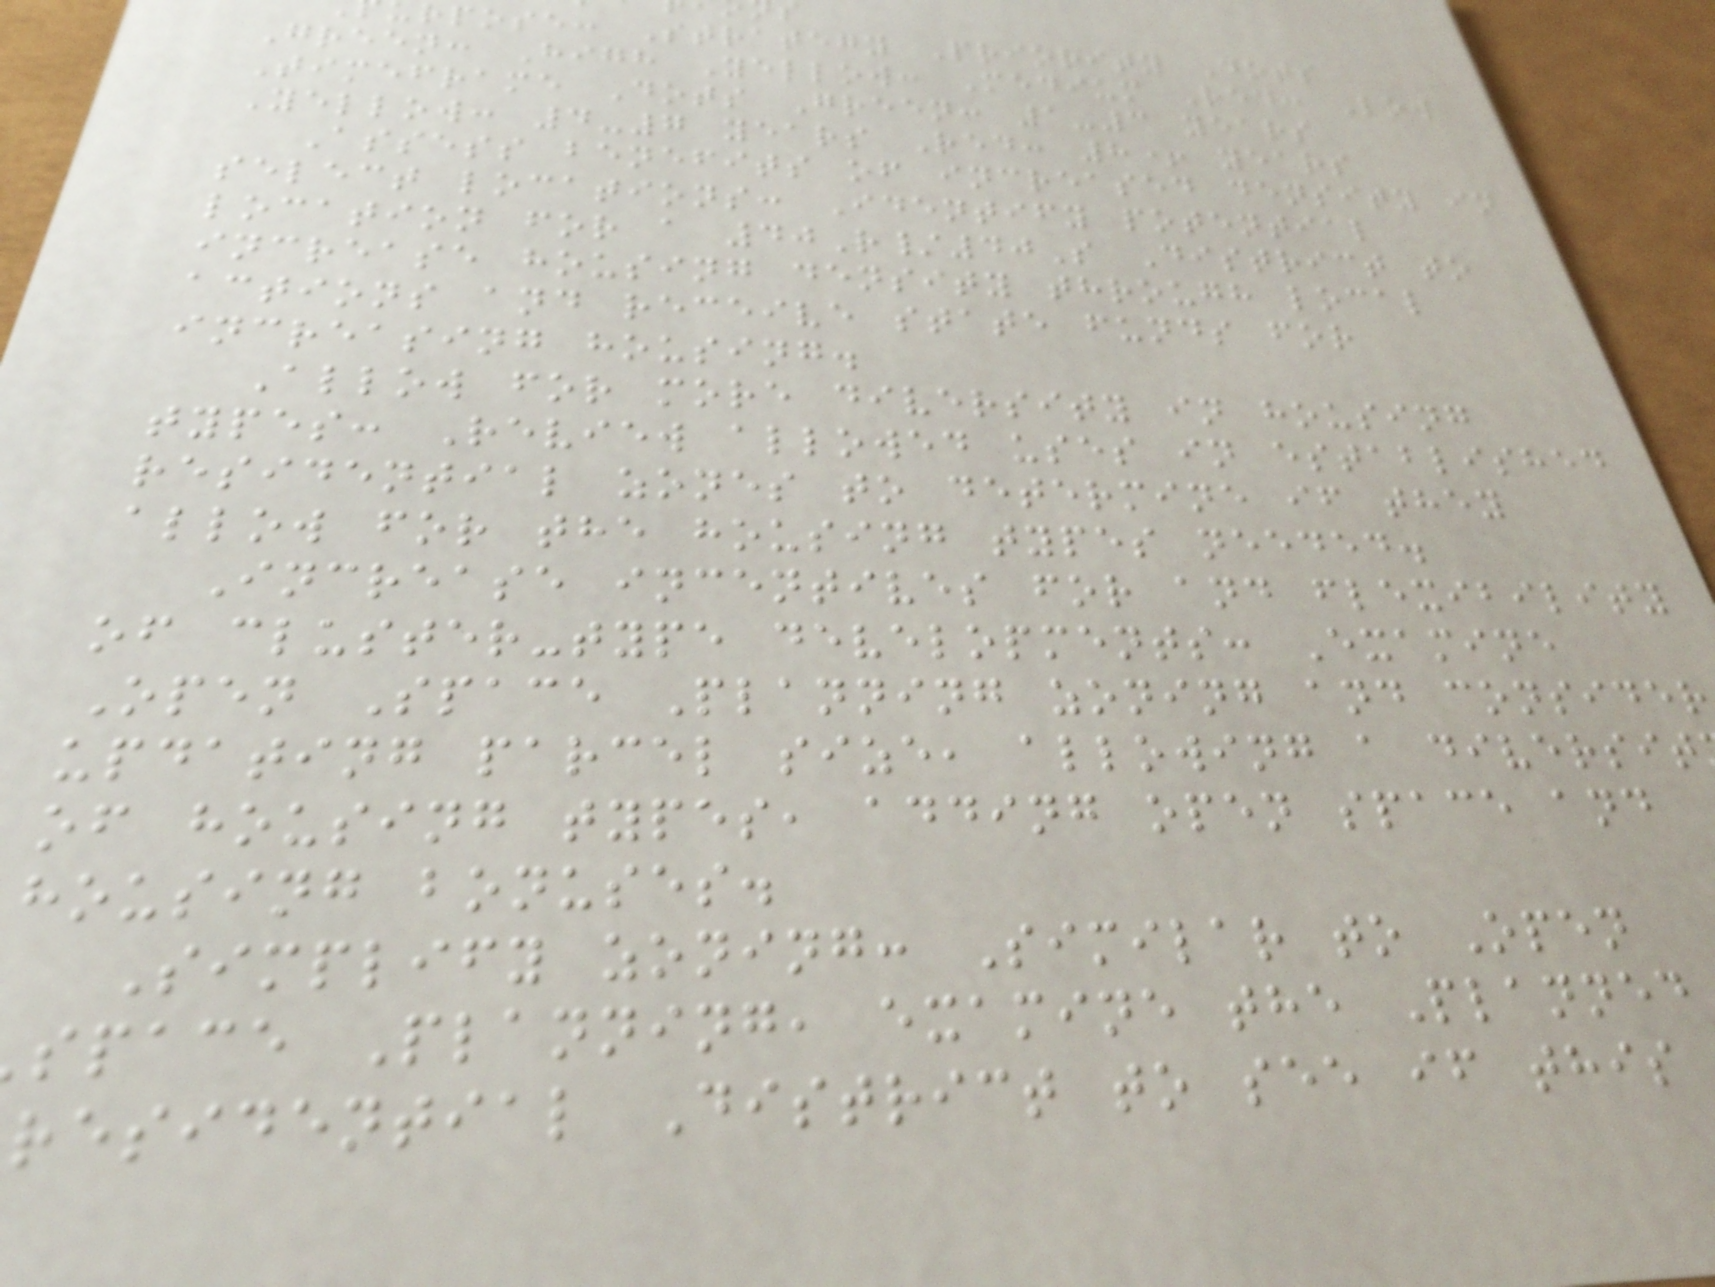rpose: Strategy Priority Dots
Green: High Yellow: Medium Red: Low
Timeframe Dots Green: 1-3 years
Yellow: 4-7 years Red: 8+ years
Assess benefits of increased density in
select locations: Identify potential
location for a 40R/40S District to
increase housing density through local
actions and receive state funds for
increasing housing.
Allow for more diversity in housing
types: Review allowed uses in established
residential zones to determine if they
allow for the housing types needed.
Increase incentives for and flexibility
of cluster-type developments: Examine
Open Space Planning zoning and consider
updating parcel size, allowing a diversit
of housing types, adding open space and
housing bonuses.
Simplify zoning: Similar to Open
space Planning, examine the Planned
residential District to see if this
